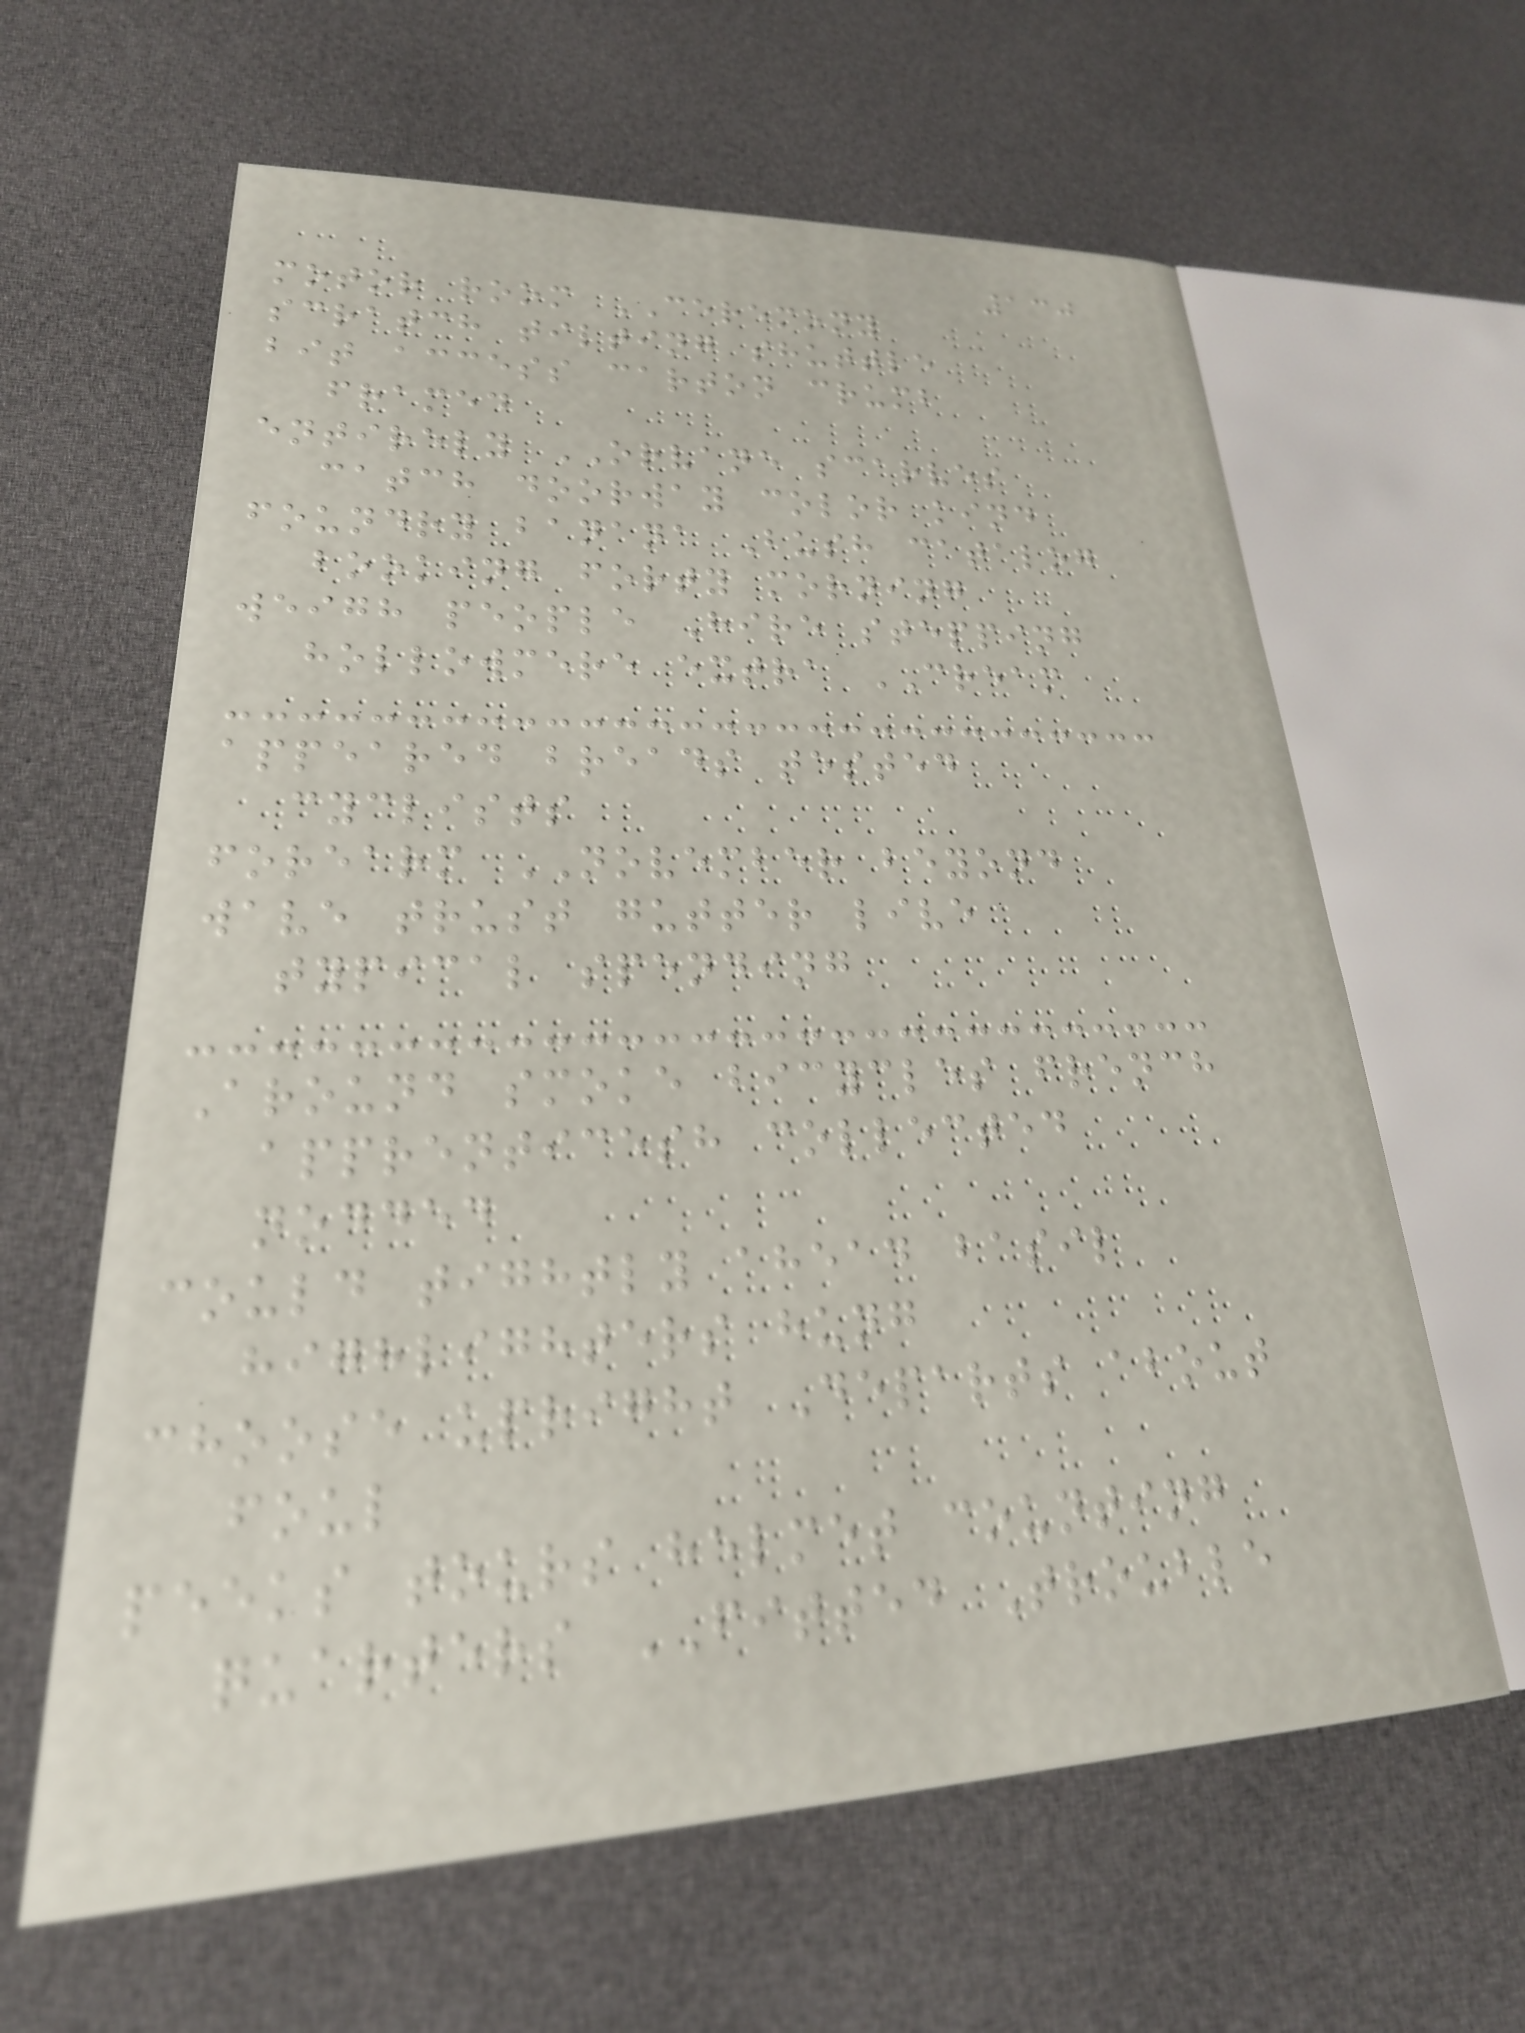130
motor room CEREMONY
scratch tilting shuttle
bit access carton crumb
framed
entirely ORVANE scarves
catch doorway color kind
foundry banana Bush catalog
booking forty morning
weigh people Hire stepping
hollowmere extra CREAM
appeared breads tested
cyclists
forearm NOVEMBER beyond
wave trust gutter live
typical spending
Around smoke bicycles french
apprenticesh collected
nodded
could tightly ahead basil
highlighters hung
choose upright Departs about
foul
peeks tours helmet counting
quarters FITTED Trouble
